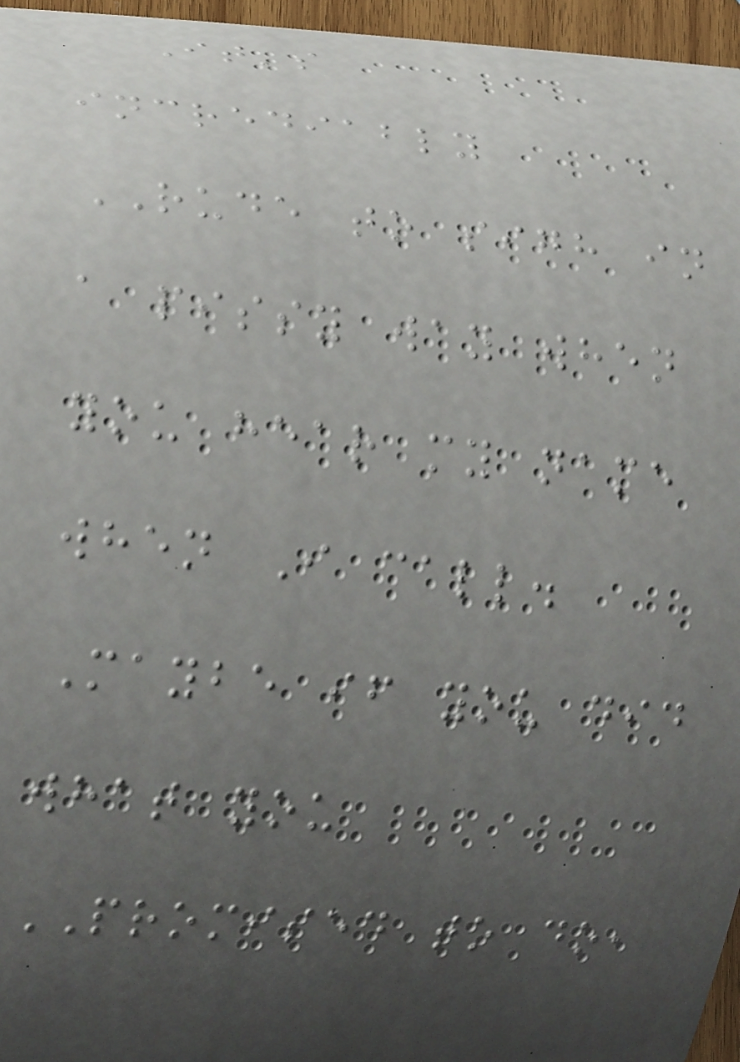It's
incrediably
RUDE to sigh in
a pissy way when
you hear my name
when I call.
Maybe if you did
what you
PROMISED to do,
